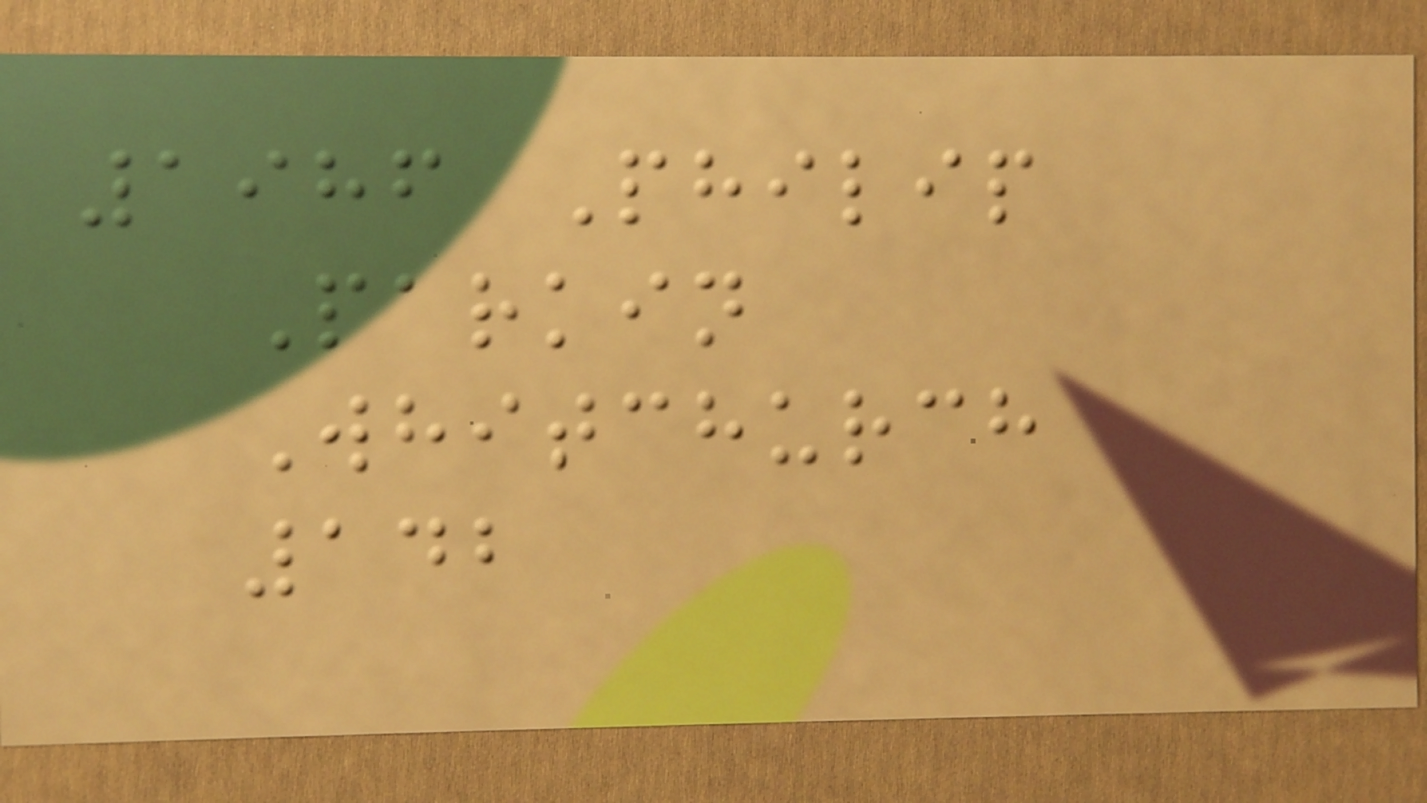1986 Philip
Parkin
Whitchurch
142
